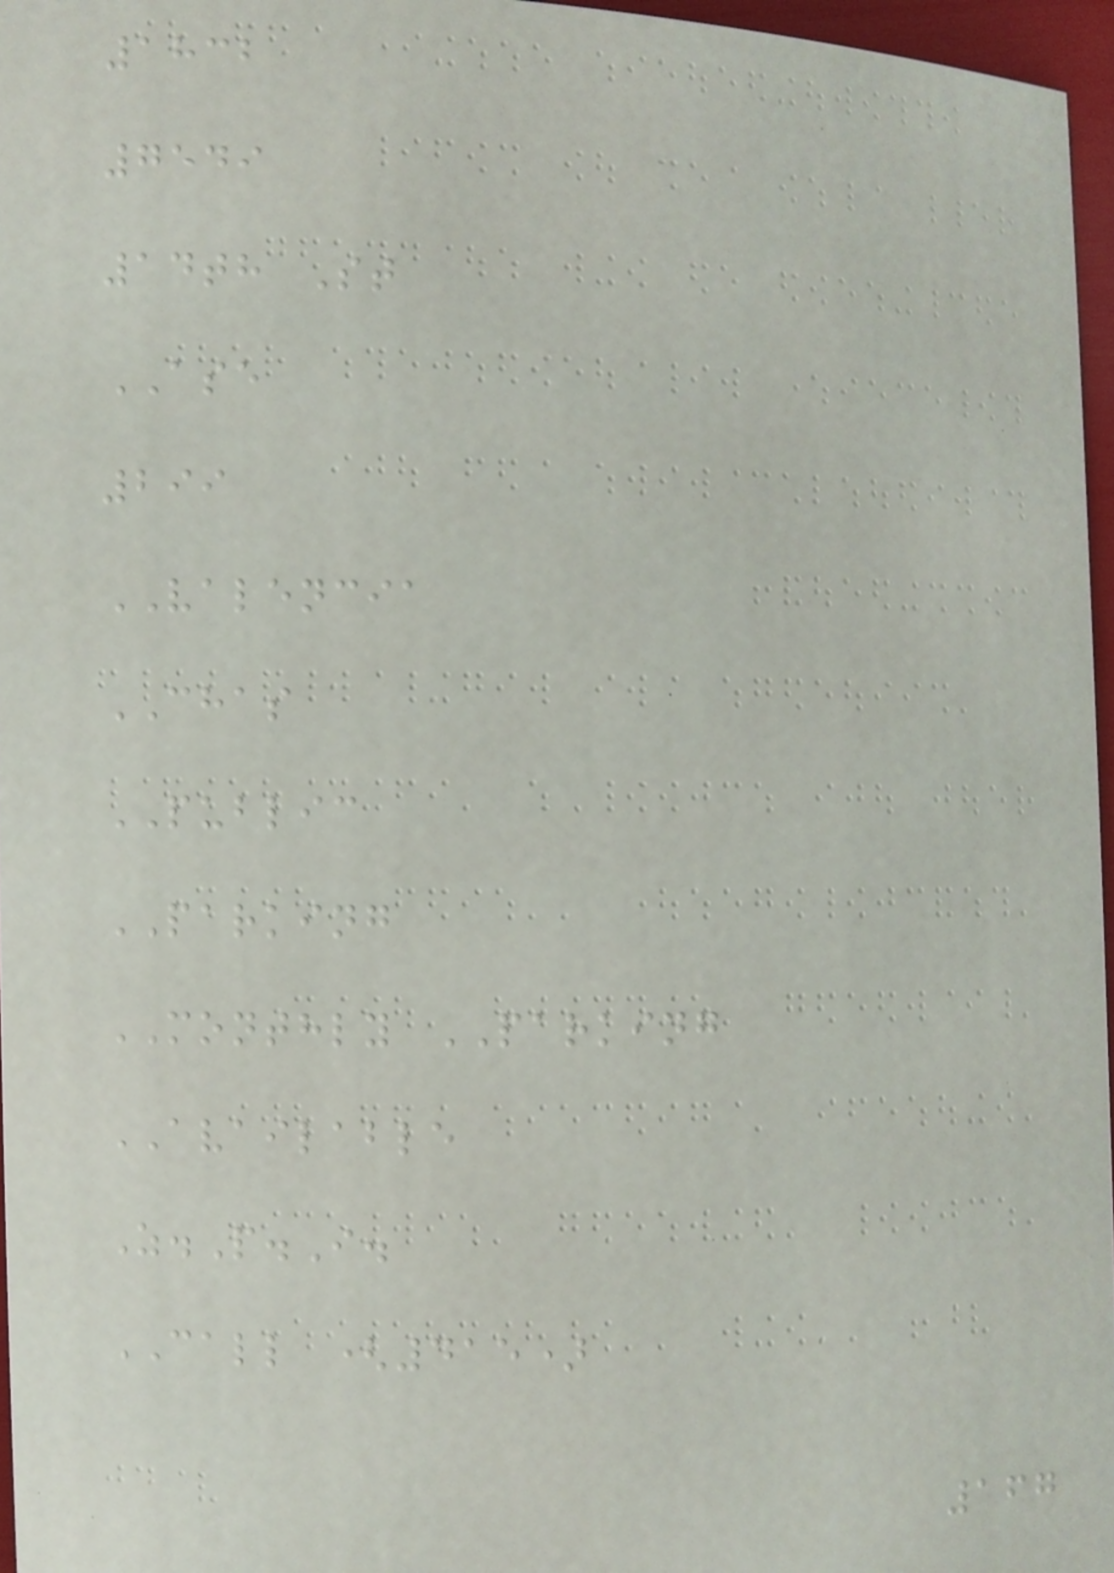1832
7549
14th St
ASE
299
VALENCIA
CHAS
PUBLIC
PARKING
MONTHLY PARKING
AVAILABLE
Z.P.I.
CALL (415)
167
